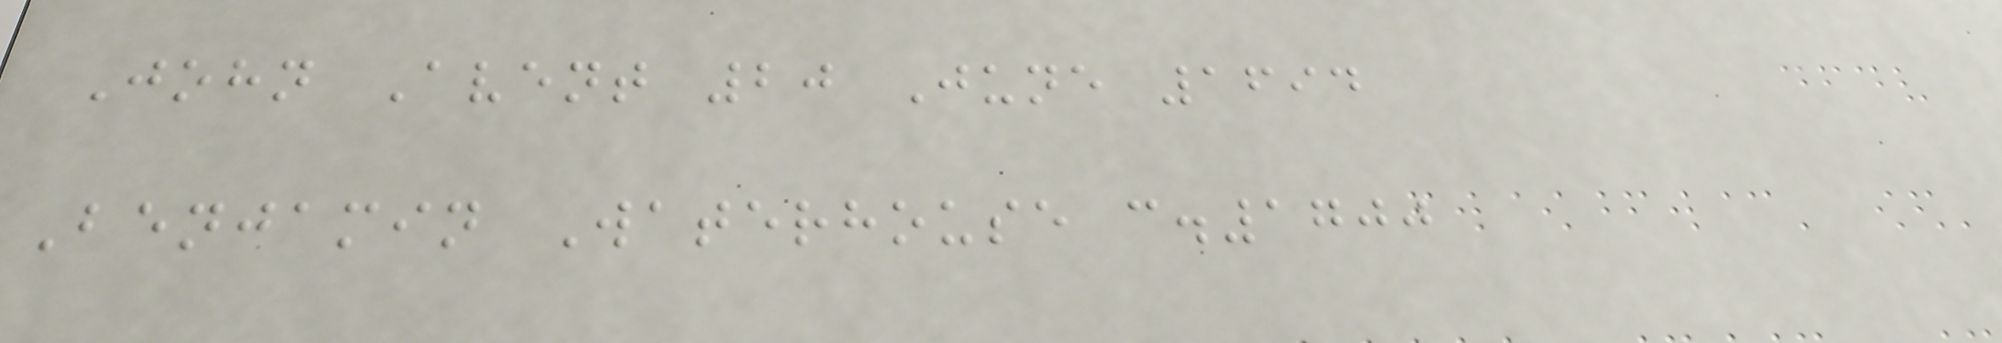John Avent 20 June 1694
Benjamin Waterhouse c.1700
